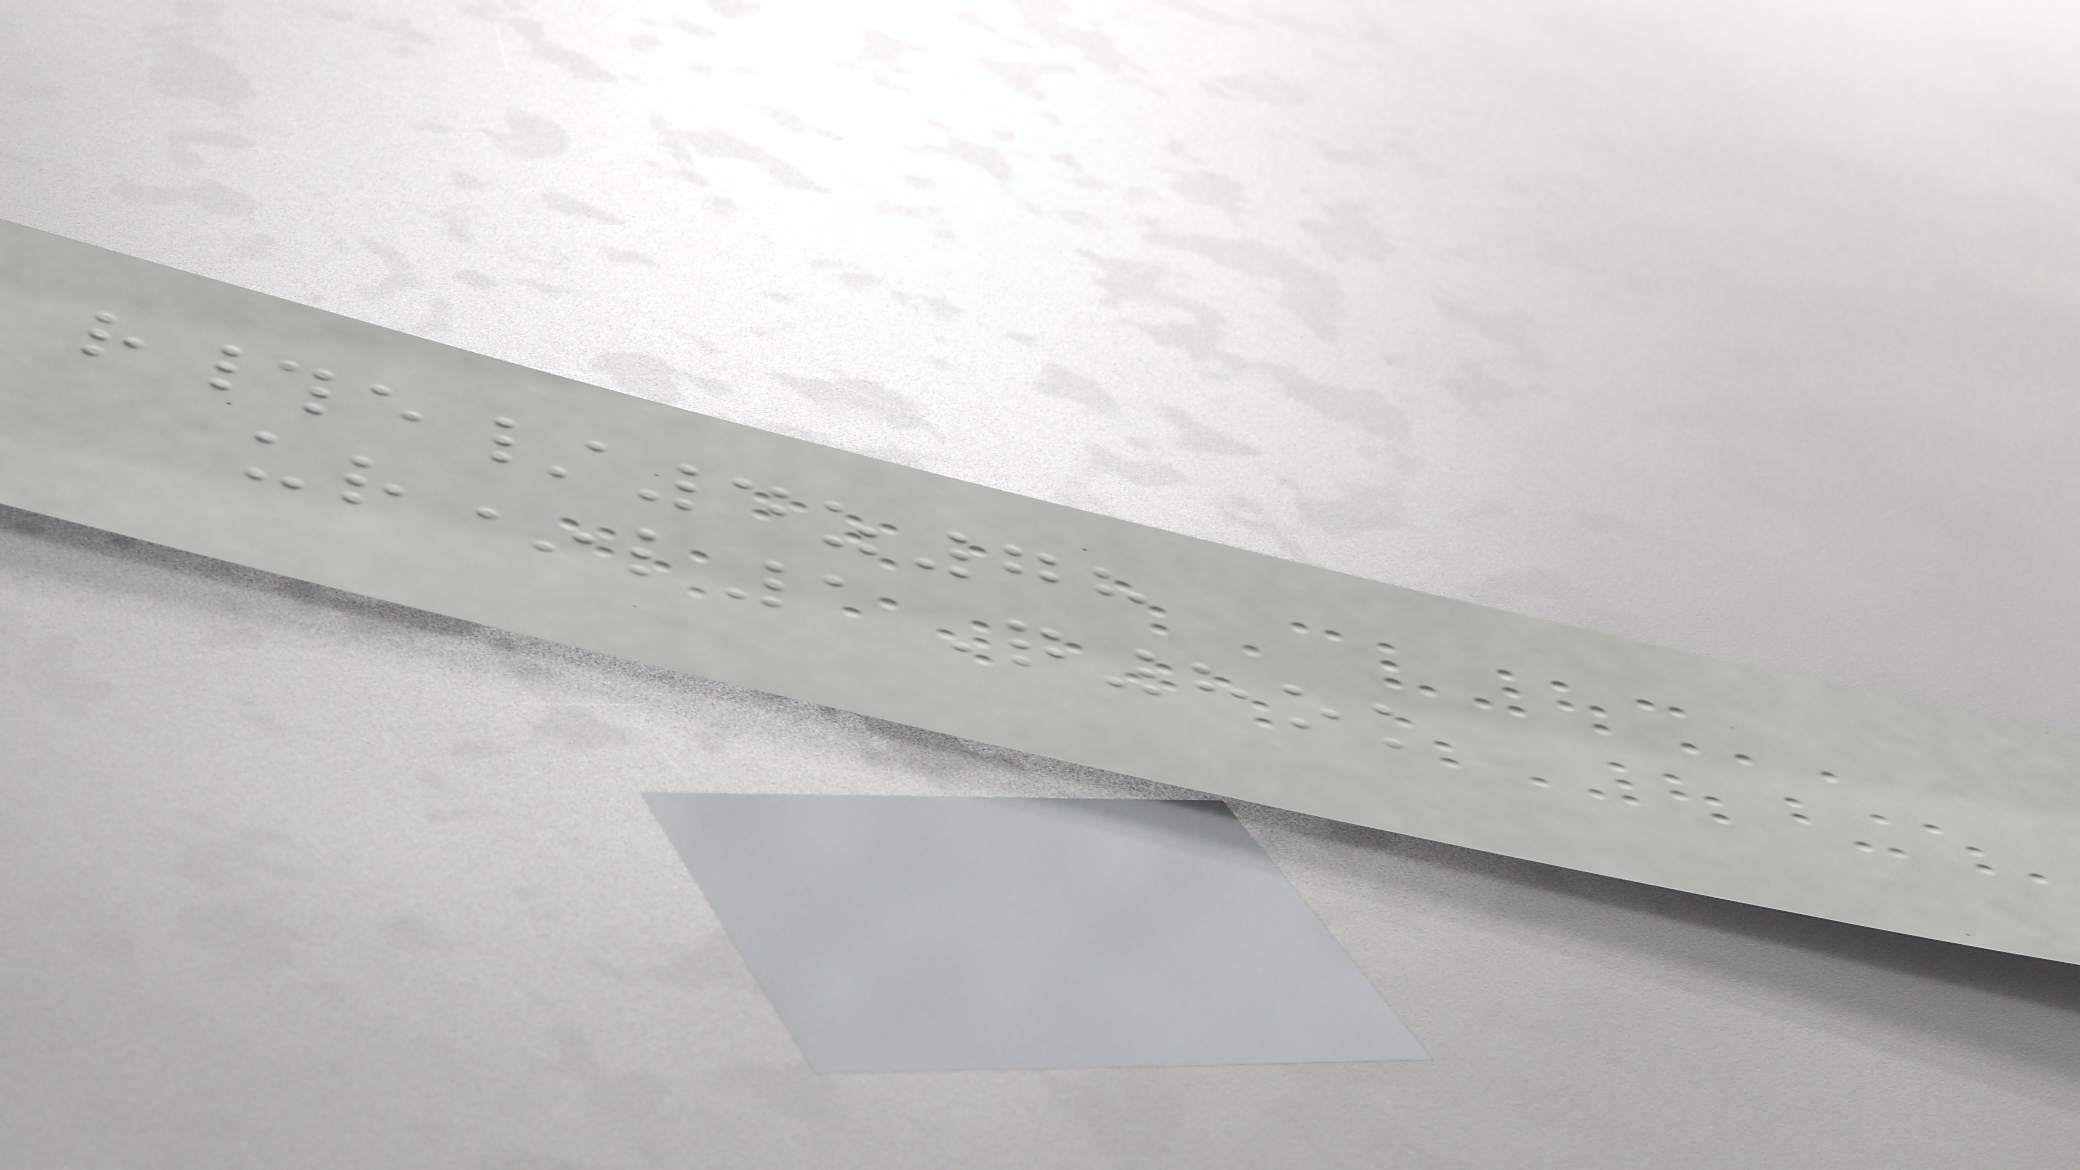r#e/4z78
ur*l1Q8ok
